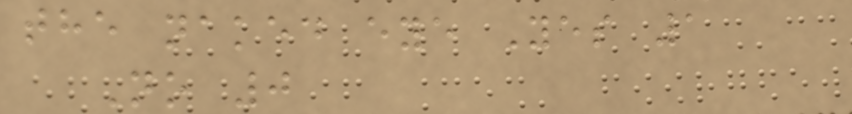the naked eye Yes 1
No 0
